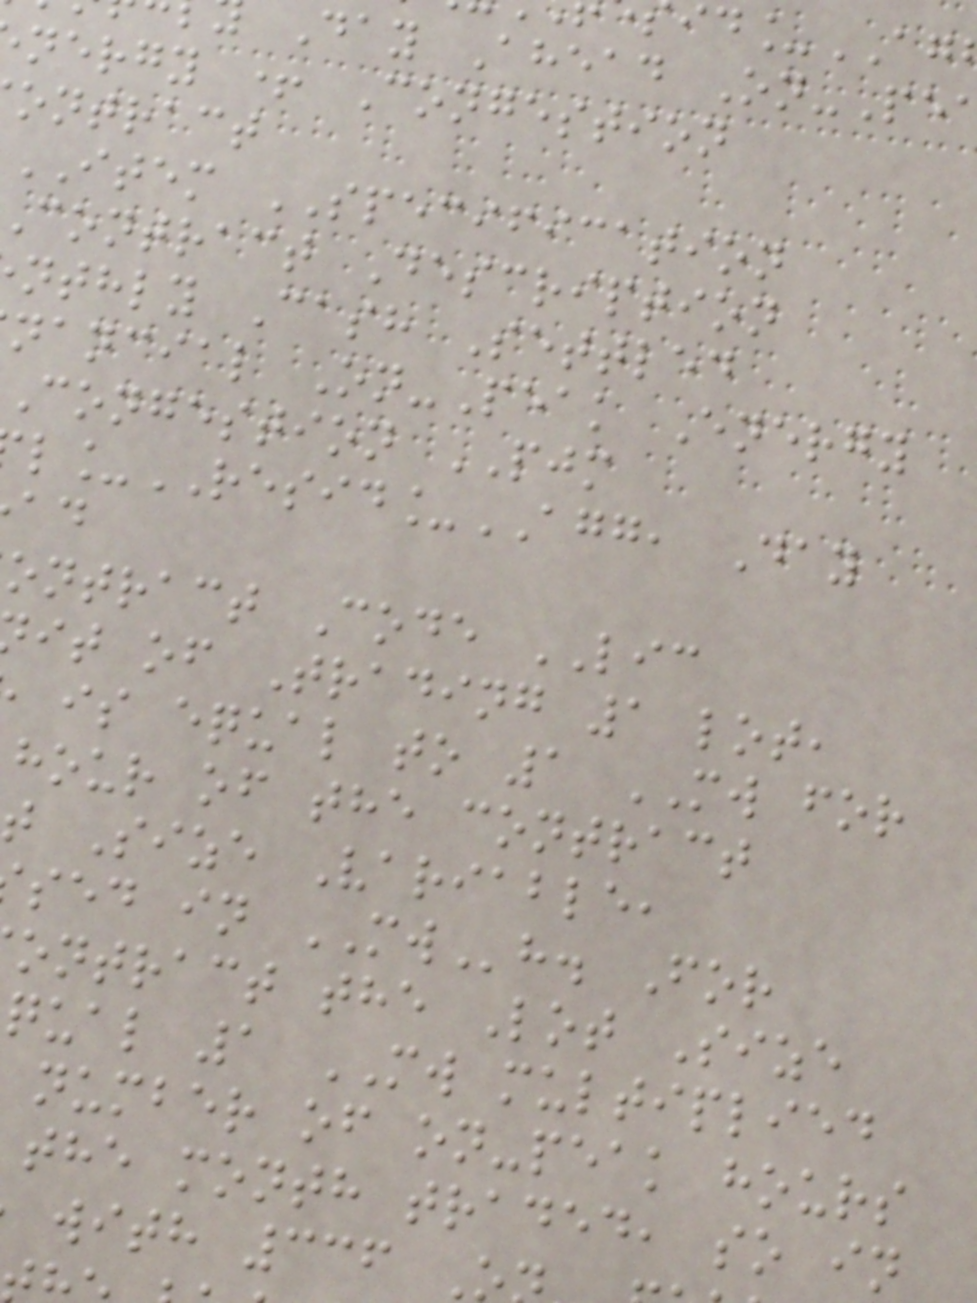Day Ahead On-Pe
nergy + Congestion
ontract
ITEM SPECIFICATION
contract Description
nthly Cash Settled
nancial On-Peak Energy
Congestion PJM
_RESID_AGG, Day
ontract Code LIC
it of Trading 1 lot,
is equal to 1 MW for
hour of the contract
t Size Variable,
sed in MWh. For
ontract the Lot Size
qual 1 MW multiplied
number of on-peak hours
the month traded, so in
with 336
